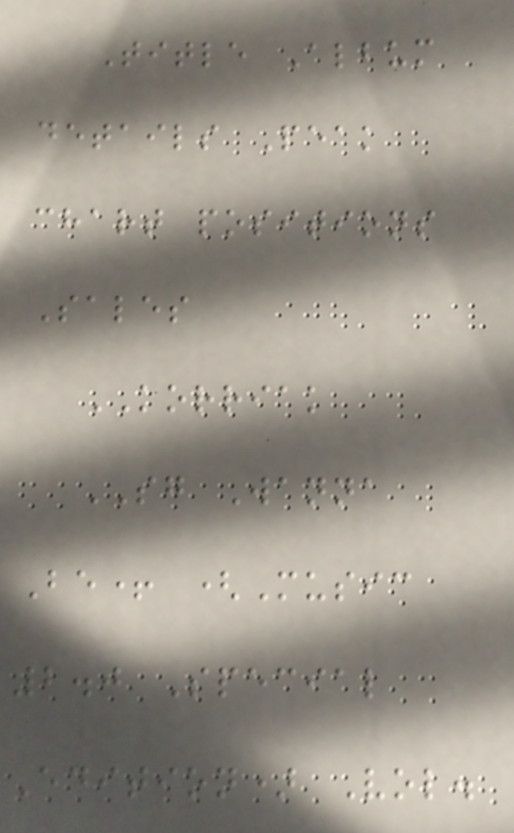Title Album
details Peak
chart positions
Sales
KORRIAK
SG Wanna
Be+ (Music
2.0 Special
Edition) Vol.
